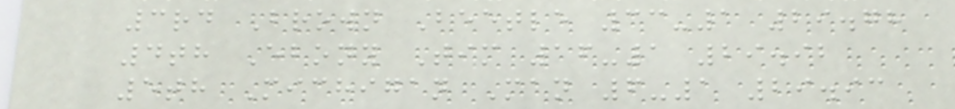3rd Brown Beetle 33-1 29.78
4th Ebony Tim 16-1 29.92
5th Michigan Man 6-1 29.93
